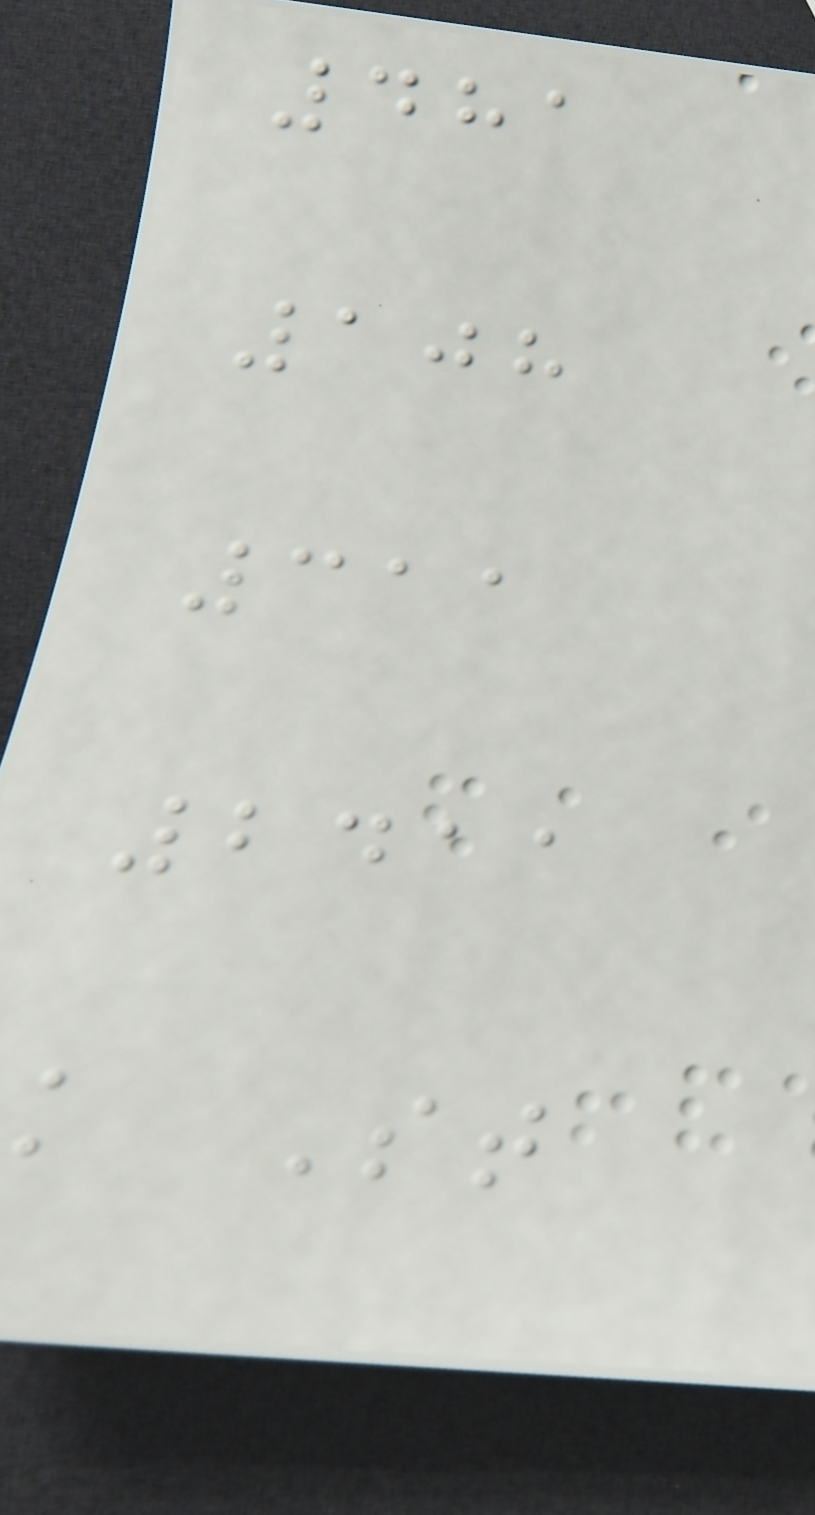481
108
311
2411
k St
